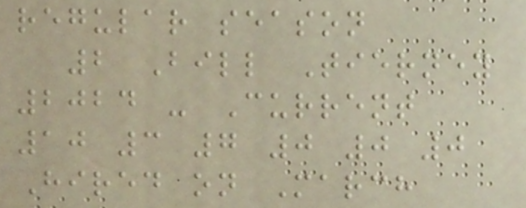regular season
2 Bill Tierney
2024 - Current
10 3 7 0 0 0
Hired on March
